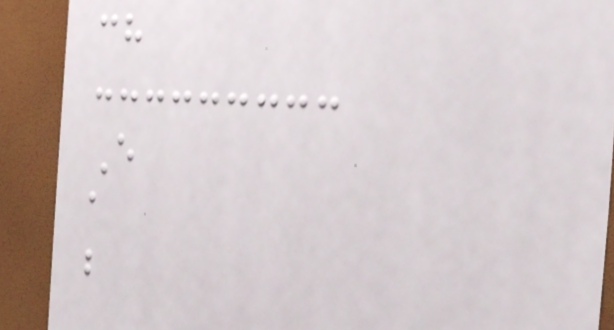ch
E
a
b
